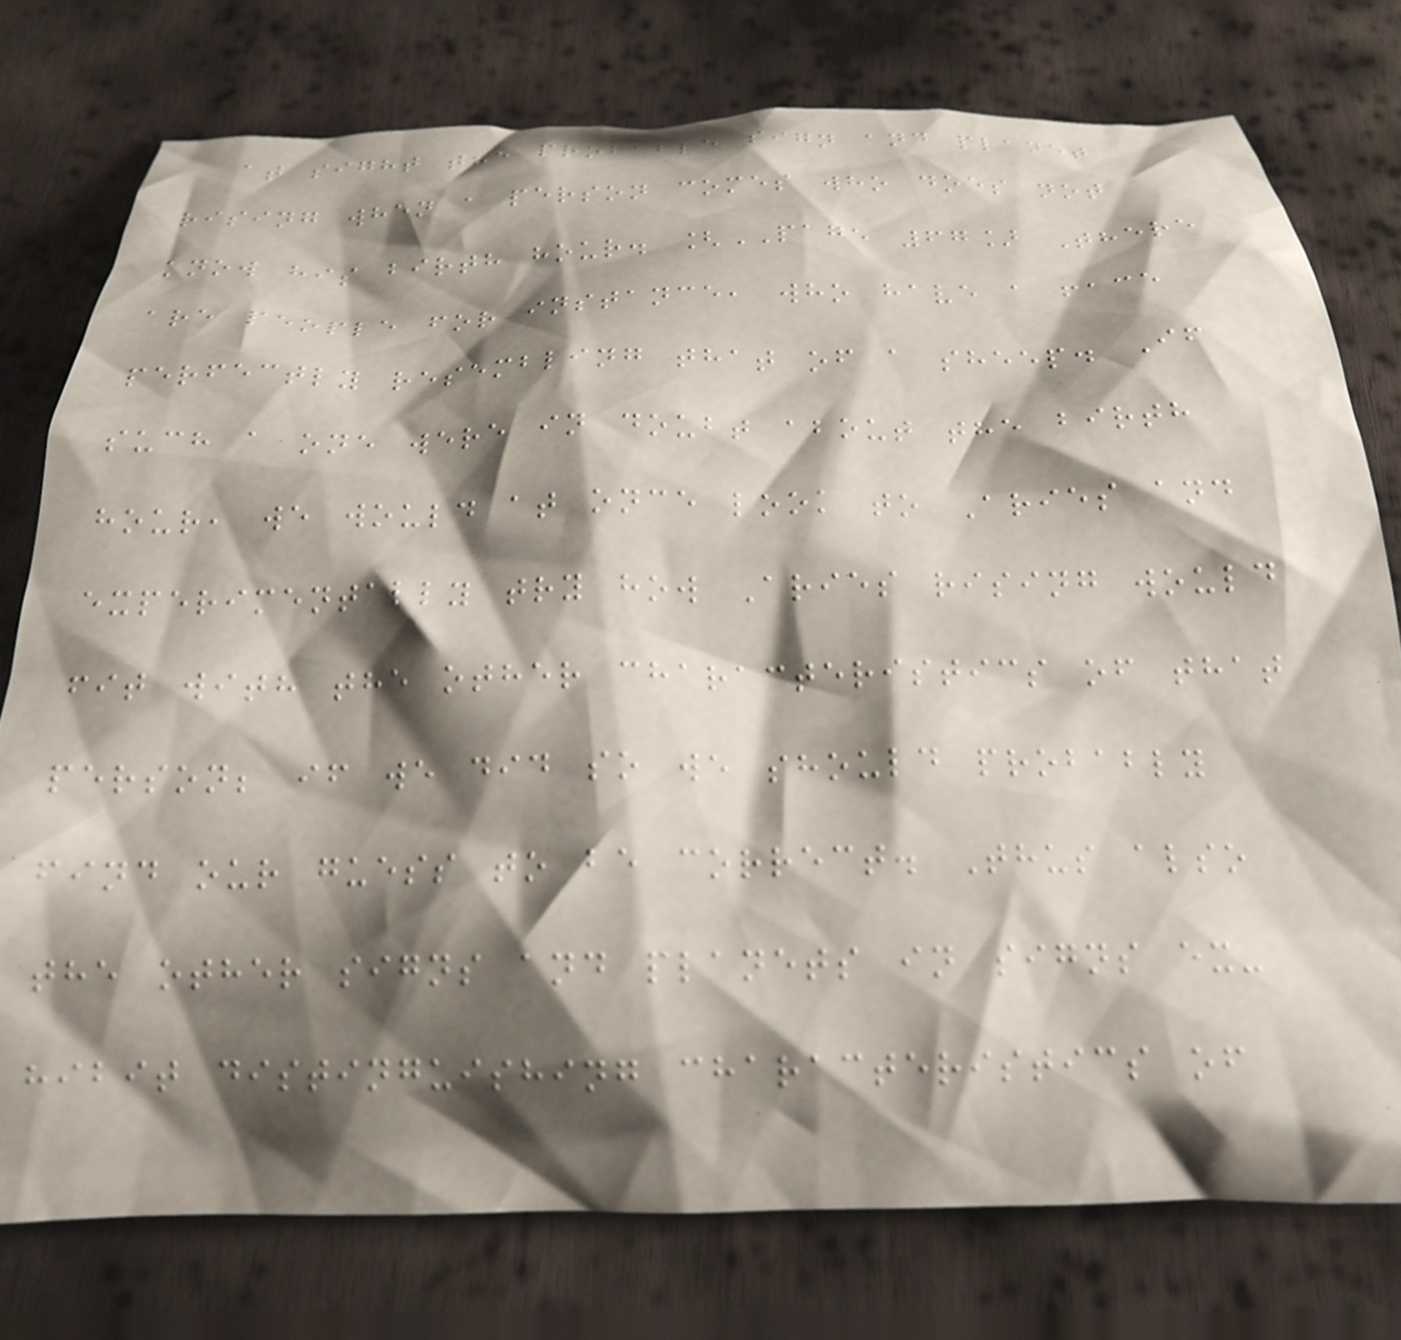at sight the probable sign and planet
rising when a person comes who does not
know his birth hour. [PAGE 67] There
are people for instance, who have a face
perfectly resembling that of a sheep. If
such a one were in doubt about the birth
hour, we would at once look to Aries and
experimentally try how Aries rising would
fit with the other characteristics of that
person; if we did so we should probably
find our guess to be correct. Thus also
the other signs and planets in signs ex-
hibit distinguishing characteristics of
